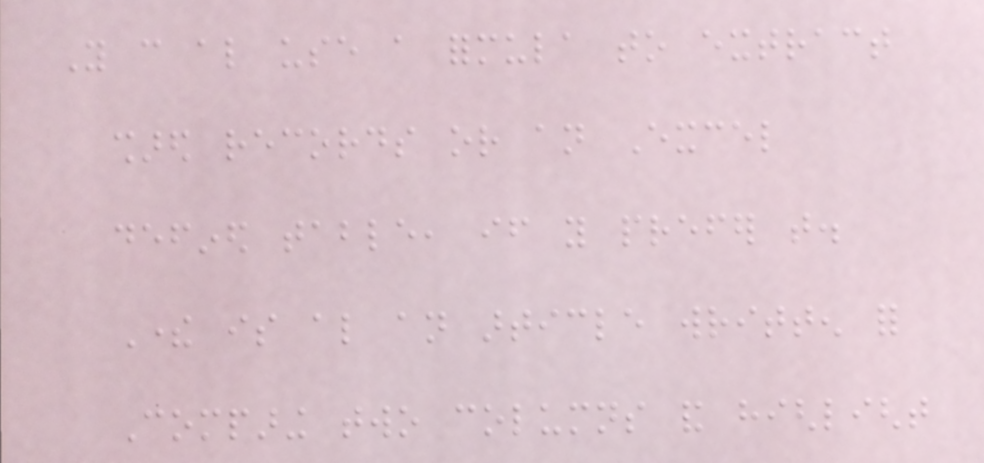You can also use a formula to extract
shared records or an Excel
defined table, if you prefer that.
There is also an article written for
Comparing two columns and highlight
